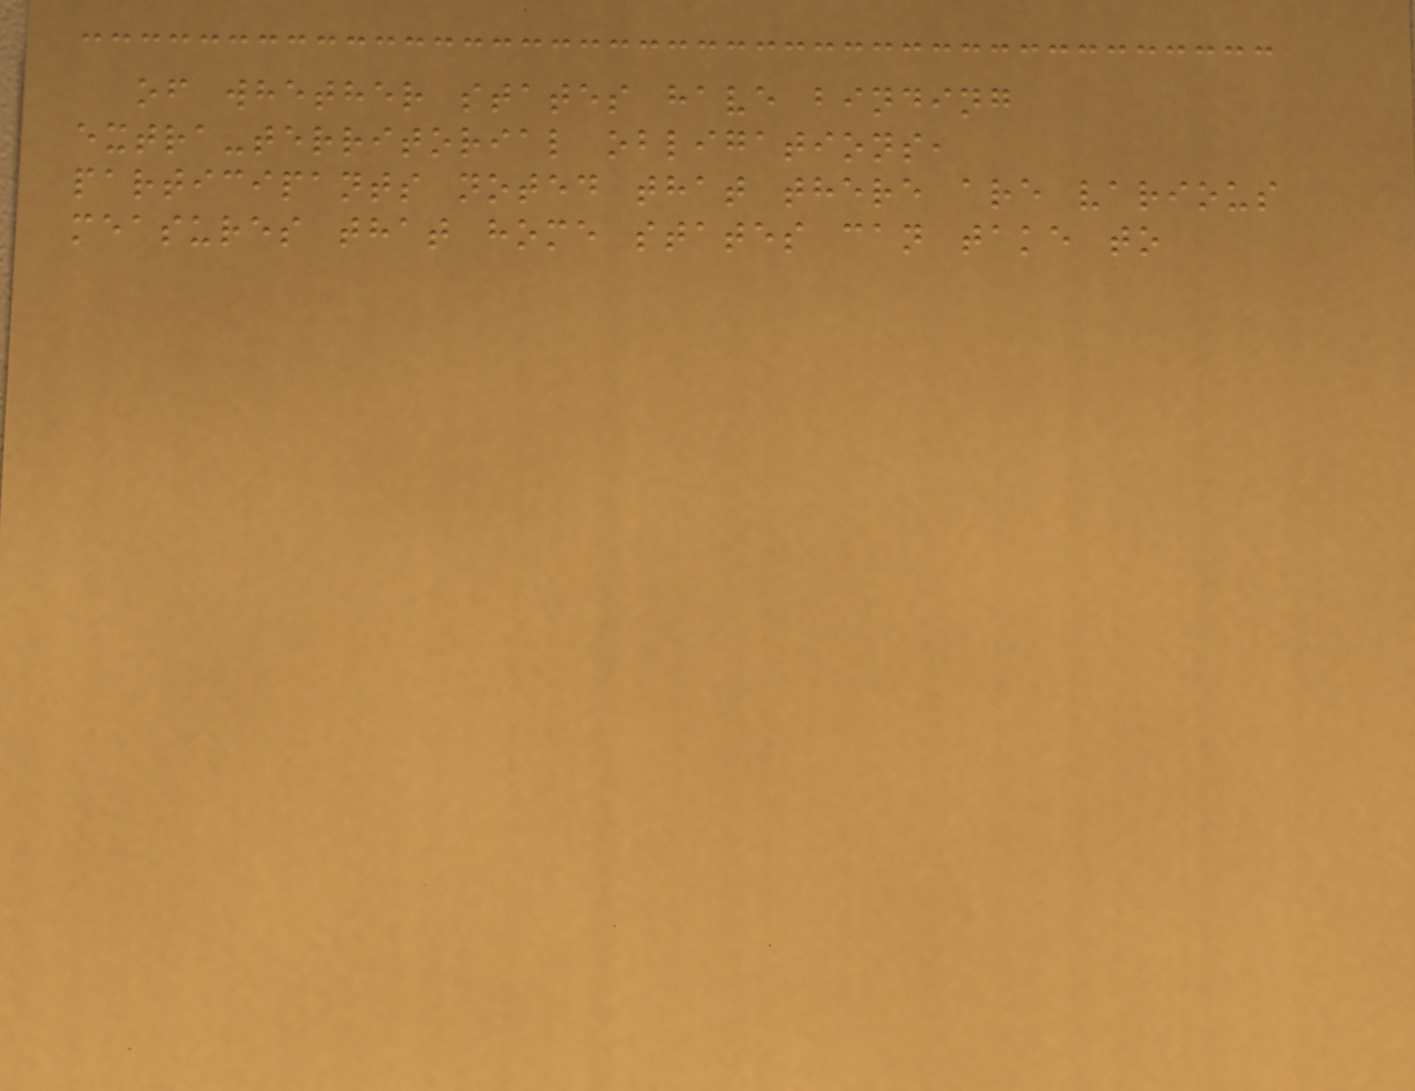of whether states have binding
extra-territorial obligations,
participants noted that there are various
measures that home states can take to
